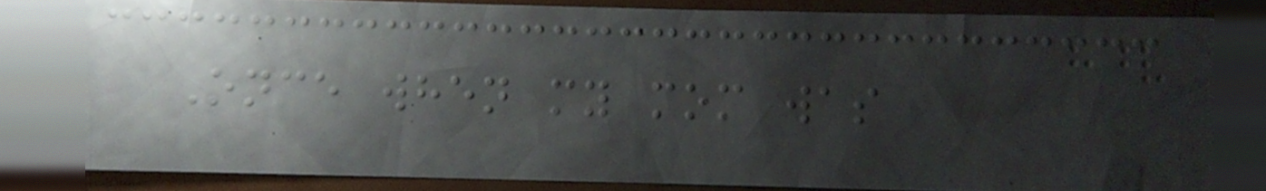Once when my mom was
